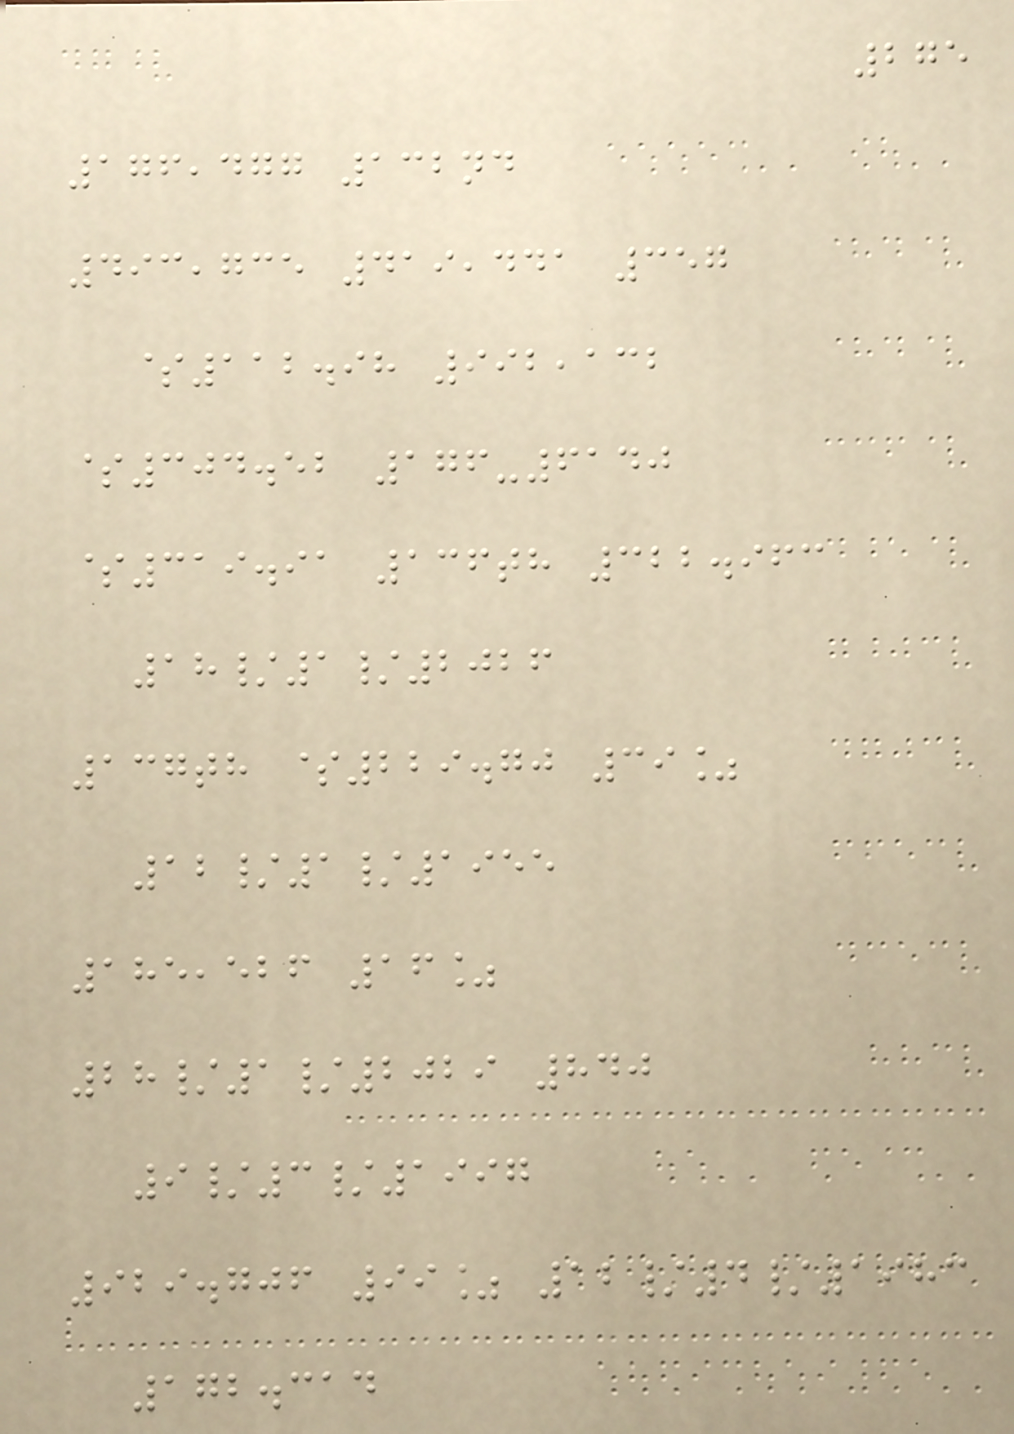275
176,477 132nd
493,735 419,441 357
$112.98 992,132
$304.52 176-6140
$319.91 136th 322.963
18/1/2026
137th $229.70 39%
12/1/1955
185,526 16%
28/1/2029 840
9/3/1997
929.706 99% 12/4/1983
172.314
